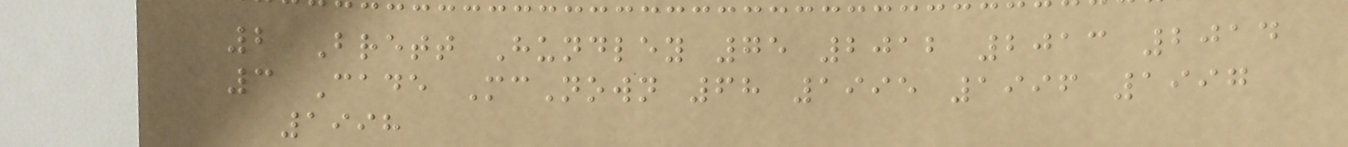2 Brett Hundley 75 2012 2013 2014
3 Cade McNown 68 1995 1996 1997
1998
